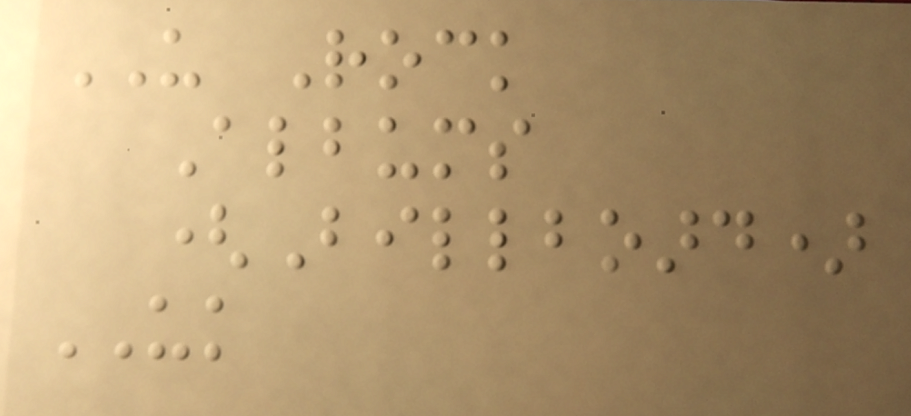US Rock
Albums
(Billboard)
UK
